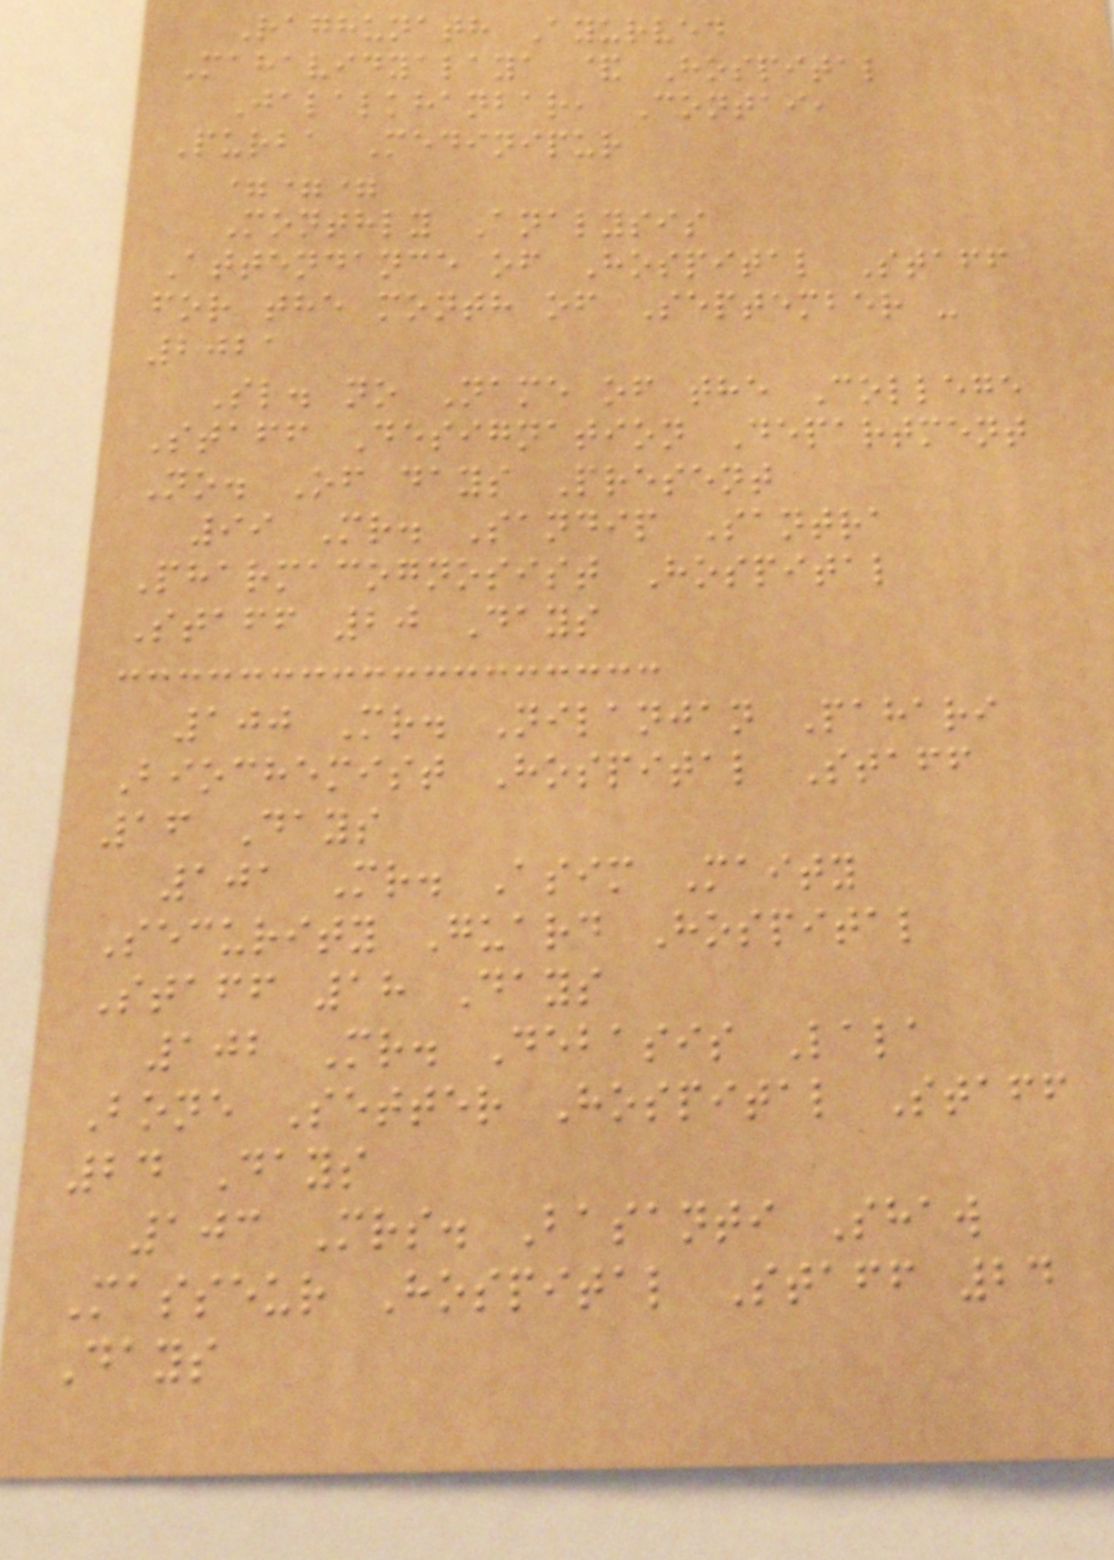Raghunath Ayurved
Mahavidyalaya & Hospital
Jalalkhanbar, Contai,
Purba Medinipur
===
Monthly Analysis
Attendance of Hospital Staff
for the month of September -
2021
Sl. no Name of the College
Staff Designation Department
No. Of days Present
99 Mr. Sandip Santra
Pharmacognosist Hospital
Staff 20 Days
100 Mr. Nilanjan Pahari
Biochemist Hospital Staff
16 Days
101 Mr. Asim Maity
Security Guard Hospital
Staff 18 Days
102 Mr. Debasis Lala
Bone Setter Hospital Staff
24 Days
103 Mrs. Basanti Shaw
Masseur Hospital Staff 24
Days
